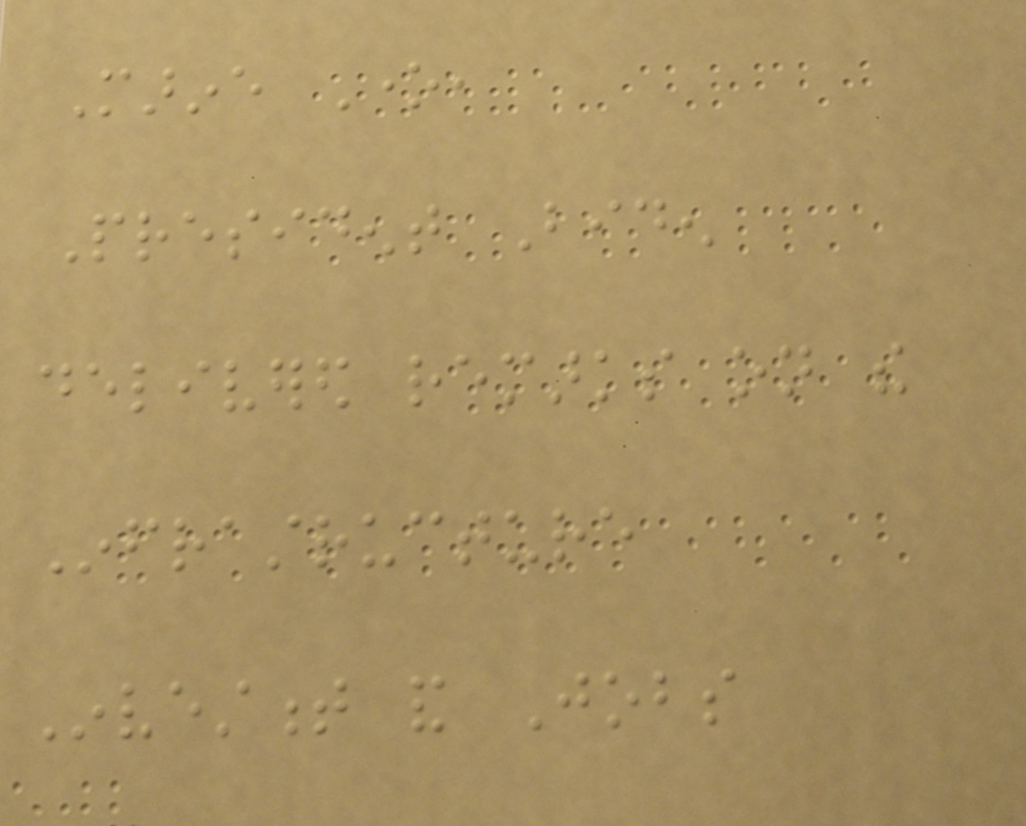Marine One,
President Biden
delivered remarks on the
Infrastructure
Investment and Jobs
